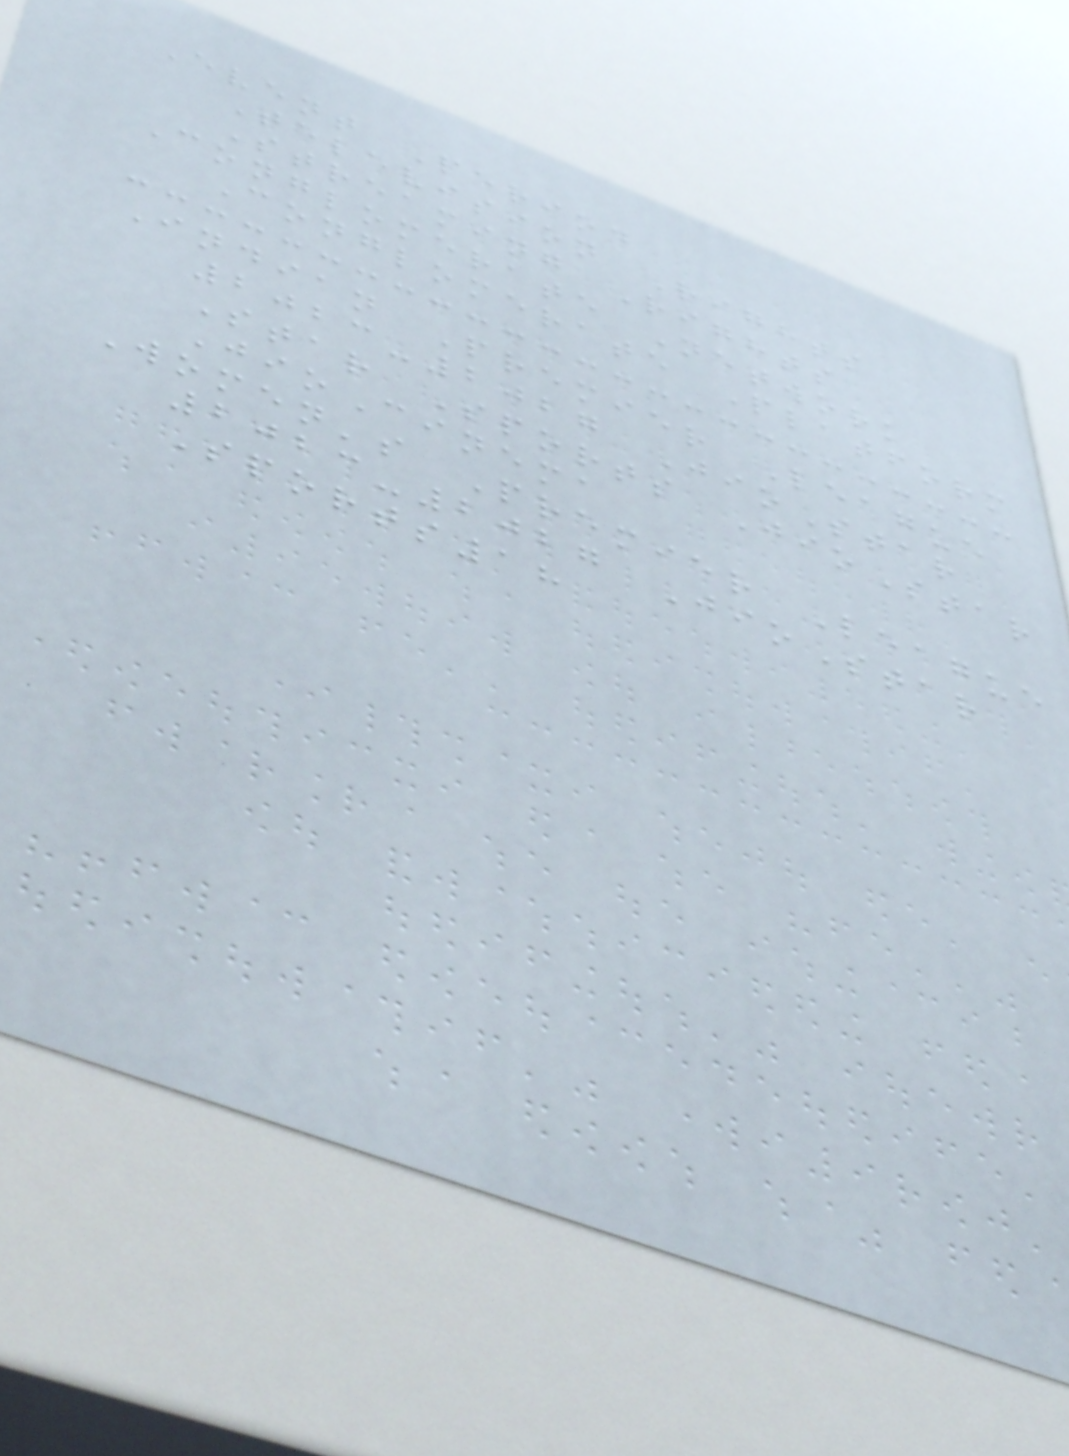Event Period
Television Rights
Streaming Rights
Conglomerate Network
Conglomerate Platform
Indian Premier League
2023-2027 JioStar
Star Sports JioStar
JioCinema
Women's Premier League
2023-2027 JioStar
Sports18
